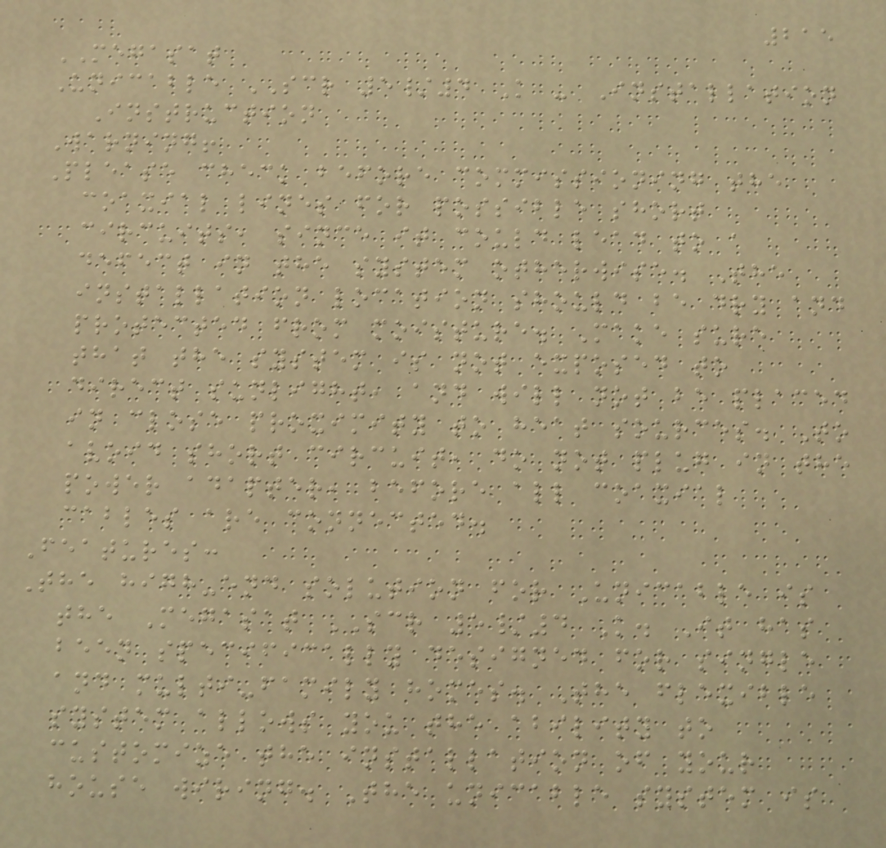215
MEGASAT
Unicable SCR 5/4 K - Installation
Instruction
Warning!
Please check before commissioning the
coaxial lines for possible short
circuits, since it could lead to a
defect in the system otherwise. The
installation location should be dry and
protected from moisture. Make sure
that the system is not exposed to
direct sunlight, and will not be placed
in close proximity to heat sources. To
avoid short circuit, do not plug in the
power adapter, before all coaxial
cables are connected.
Features:
The high-end solution for Unicable is
the Megasat SCR 5/4 K. It has
been specifically designed for single
and multi-family homes. The flexible
system allows you the ability to
customize the installation of your
house wiring. The unicable system is
